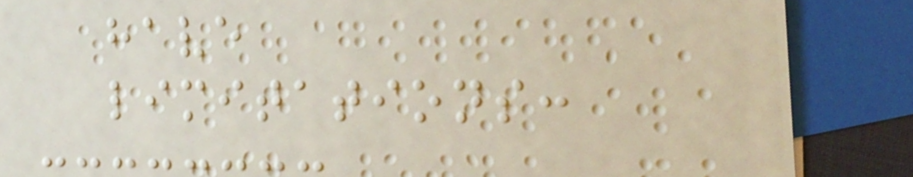have
limitations:
